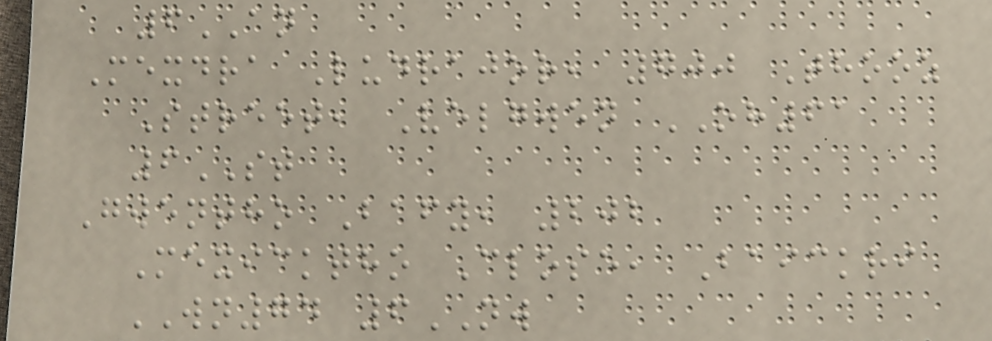6AN
Mexdra Ludrajor, 700 Thooz
Street, Velgwen OH61
6ST
Gwentho Bafy, 202
Mexicktho Close, Baickri
WN74 6NW
